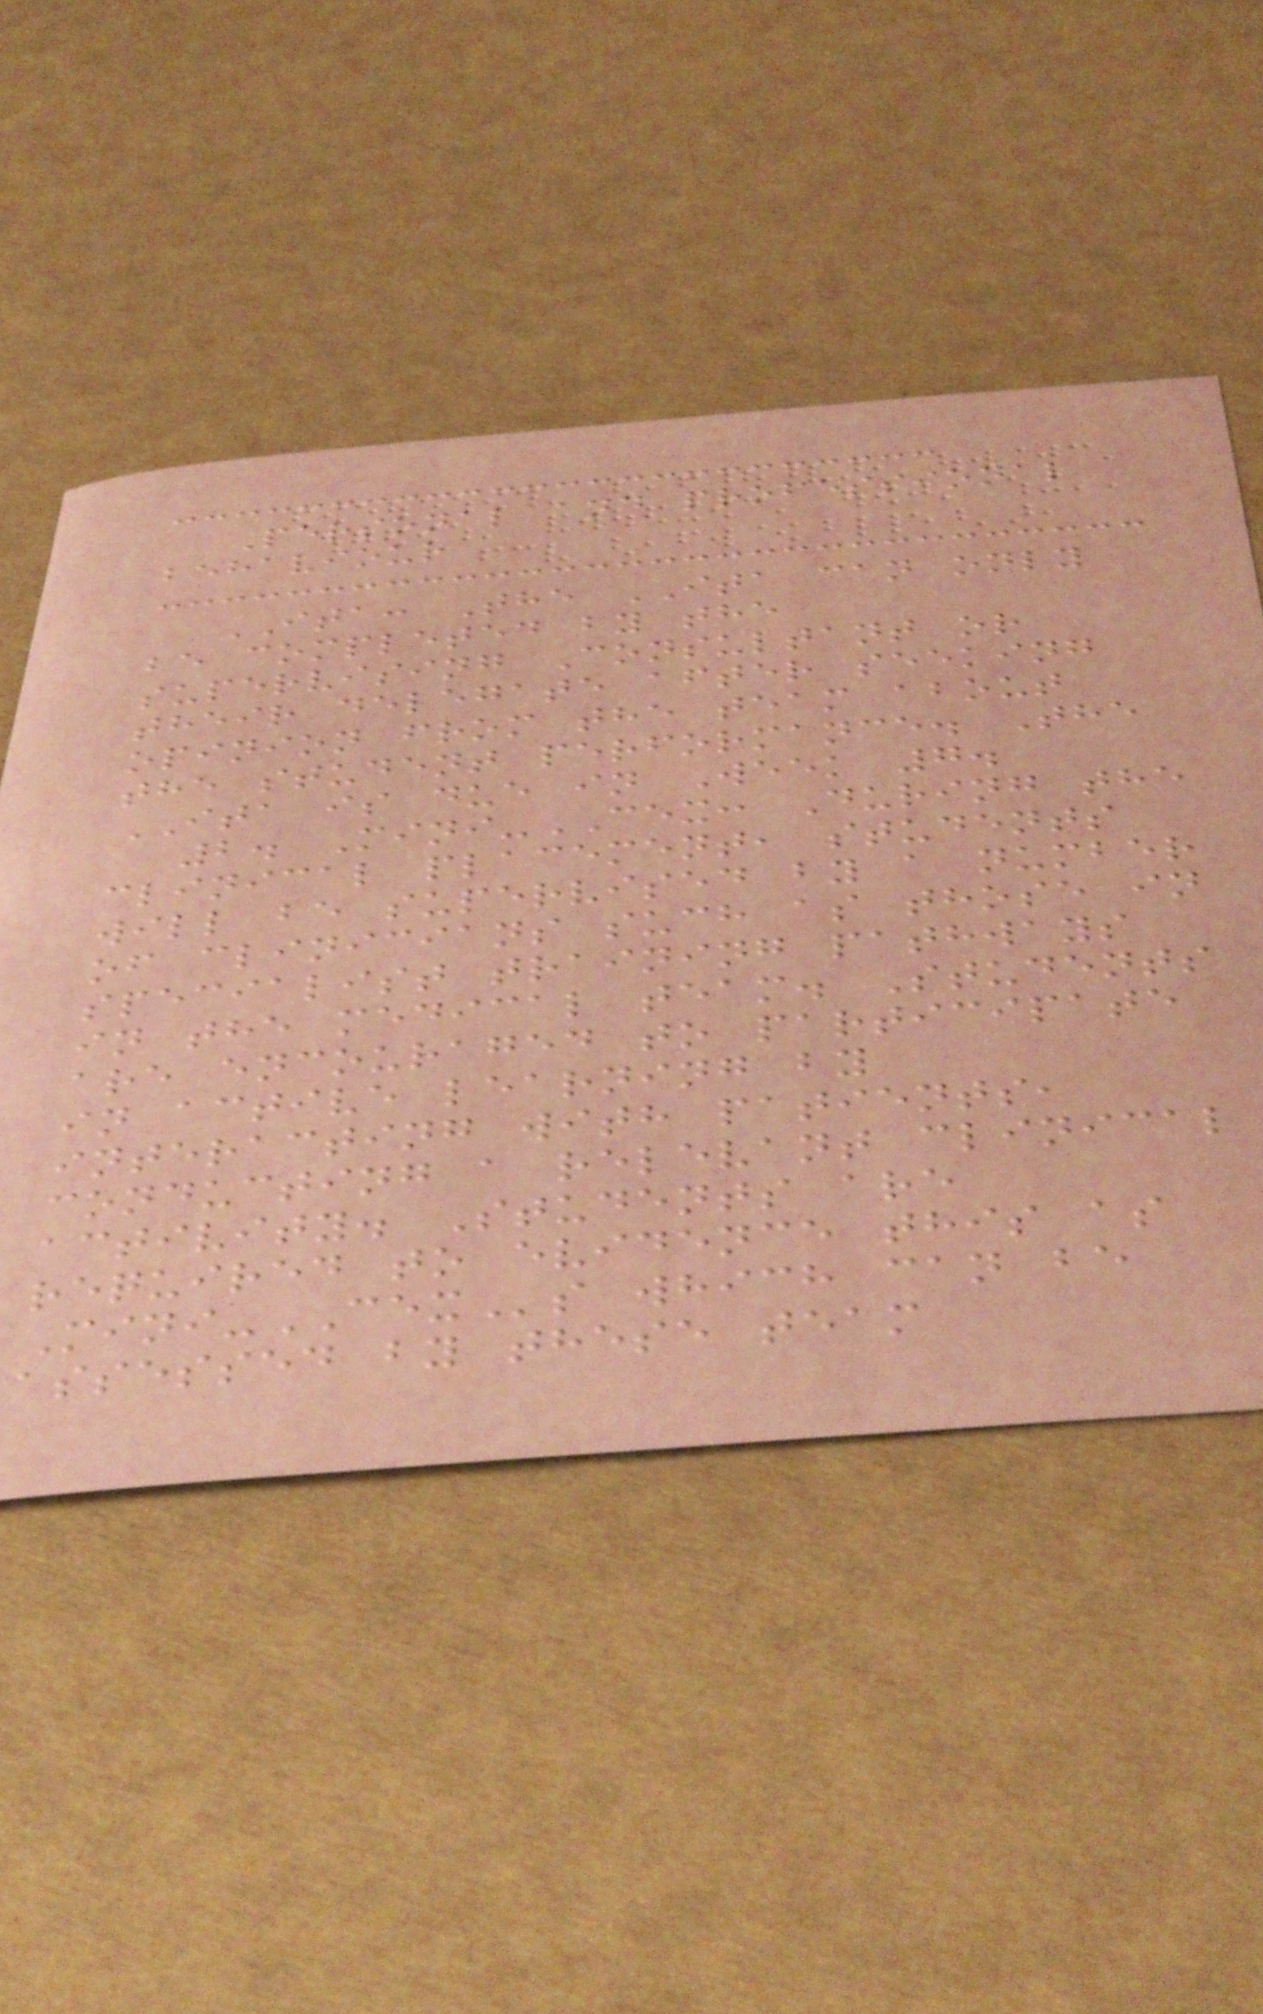Personal and professional
behaviour
ITA: The ITA can only
be completed by the
supervising Consultant or
their delegate after seeking
opinion from the team about
the student performance. The
ITA is due in Week 7.
2. Mini-CEX: During the
clinical placement, students
will be supervised by a number
of clinicians such as those in
specialist training pathways
in the medical team. Students
are encouraged to participate
in active learning by
interacting with patients,
conducting a relevant clinical
activity. Students are
required to evidence this as
Mini-CEXs which can be
assessed by these team
